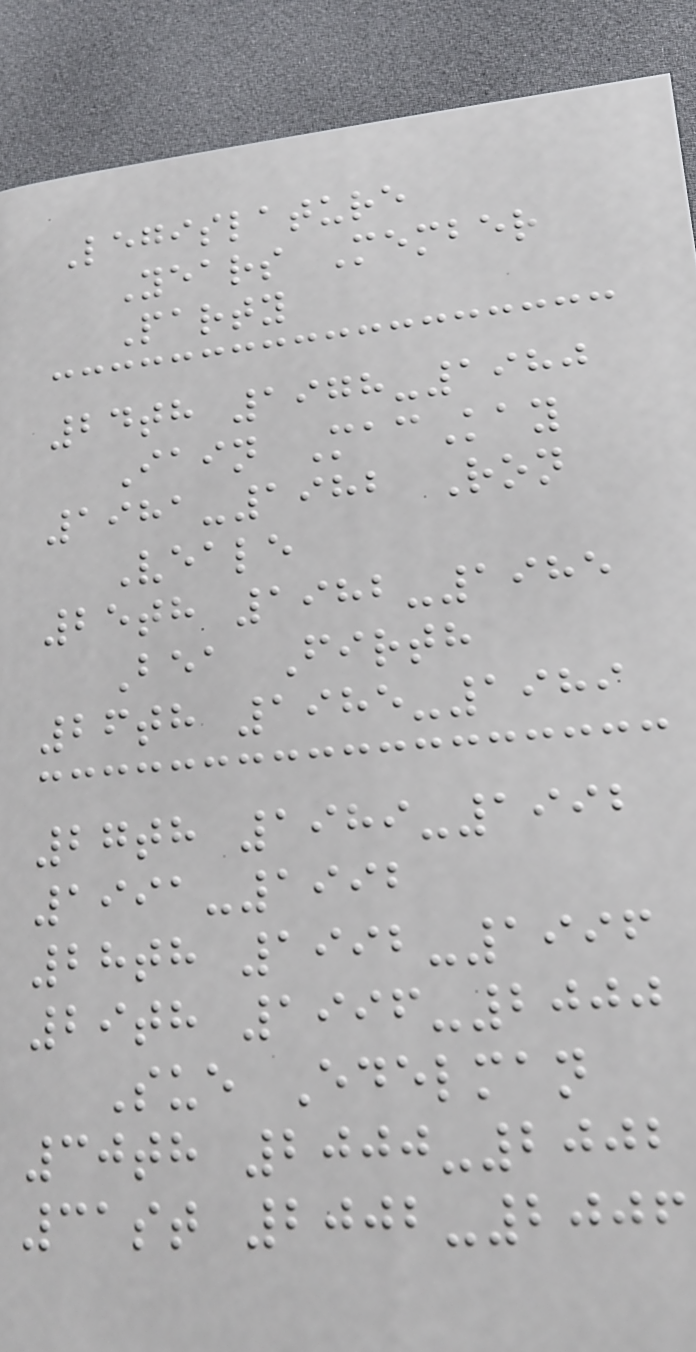Legislature
Years Member
Party
24th 1978-1980
Iain MacKay
1981-1982 Ron
Veale
25th 1982-1985
Bea Firth
26th 1985-1989
27th 1989-1992
1991-1992
28th 1992-1996
29th 1996-2000
Sue Edelman
30th 2000-2002
31st 2002-2006
